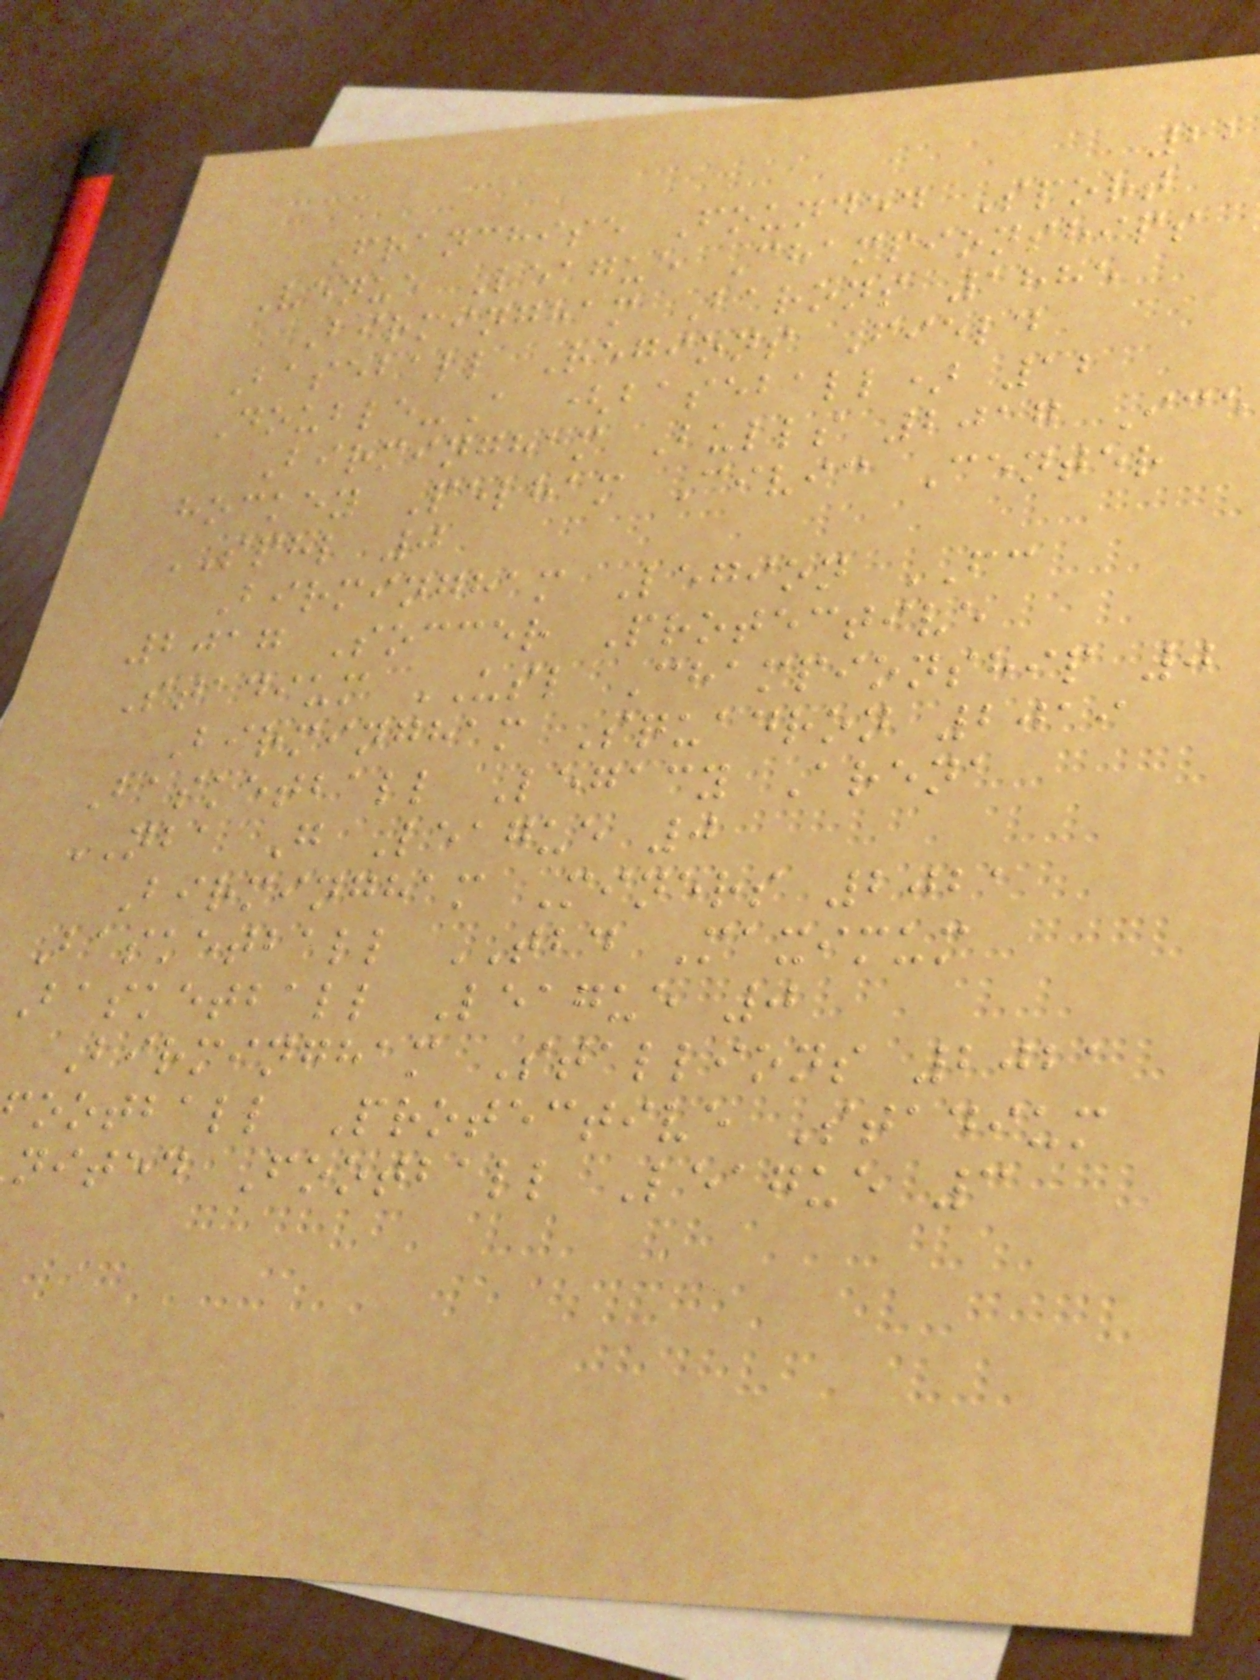Franchise Founded Sport
Venue League Championships
Birmingham Barons 1885
Baseball Regions Field
Double-A (baseball) 12
Birmingham Bulls 2017 Ice
hockey Pelham Civic Center
SPHL 0
Birmingham Legion FC
2017 Soccer Protective
Stadium USL Championship 0
Birmingham Squadron 2019
Basketball Legacy Arena
NBA G League 0
Birmingham Miners 2021
Basketball TBD Maximum
Basketball League 0
Birmingham Stallions 2021
ootball Protective Stadium
nited Football League 3
